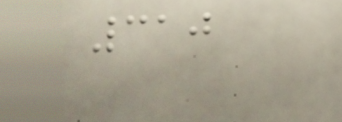310
